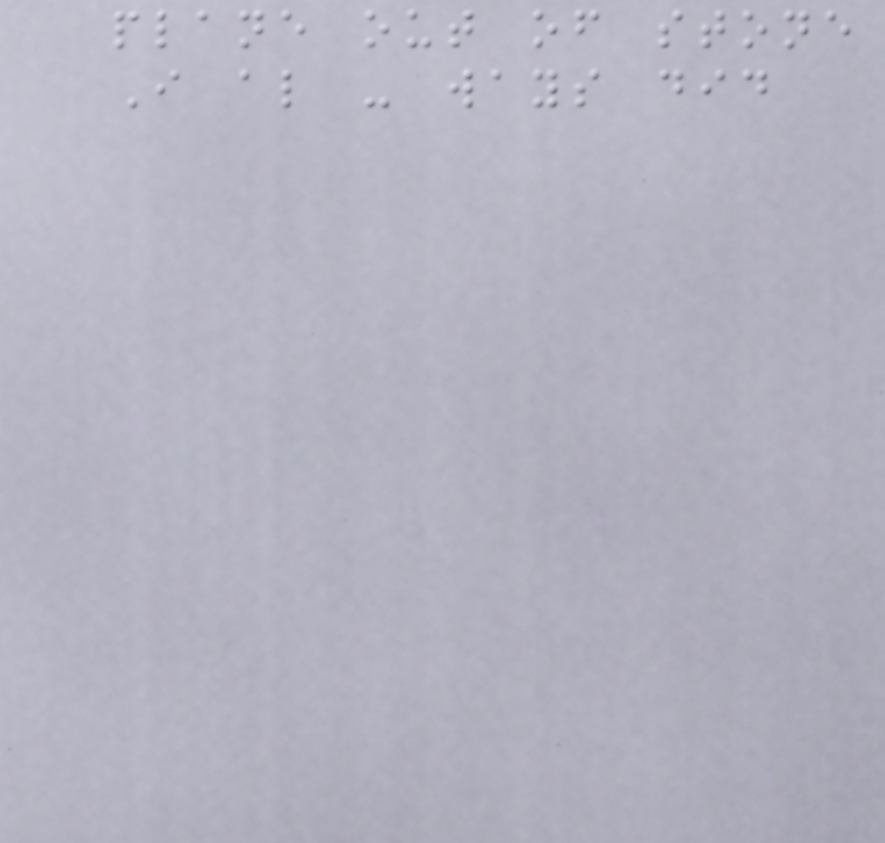plane out of stone
I al - ways did
